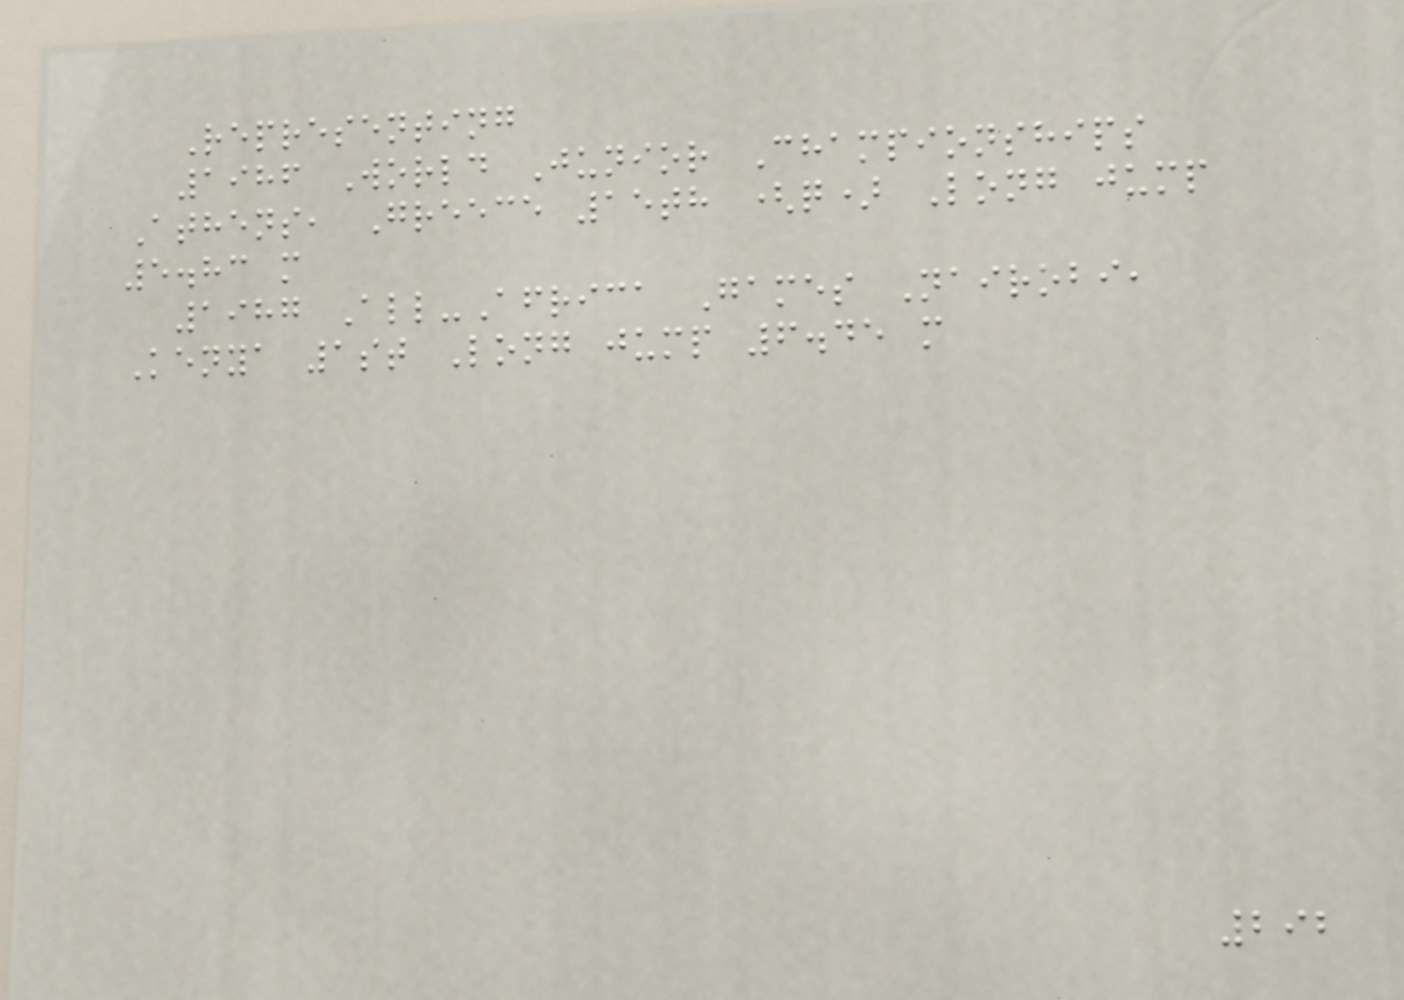Representing
1986 World Junior Championships
Athens, Greece 15th (q) Long jump
5.83 m
1987 All-Africa Games Nairobi,
Kenya 1st Long jump 6.45 m
292
